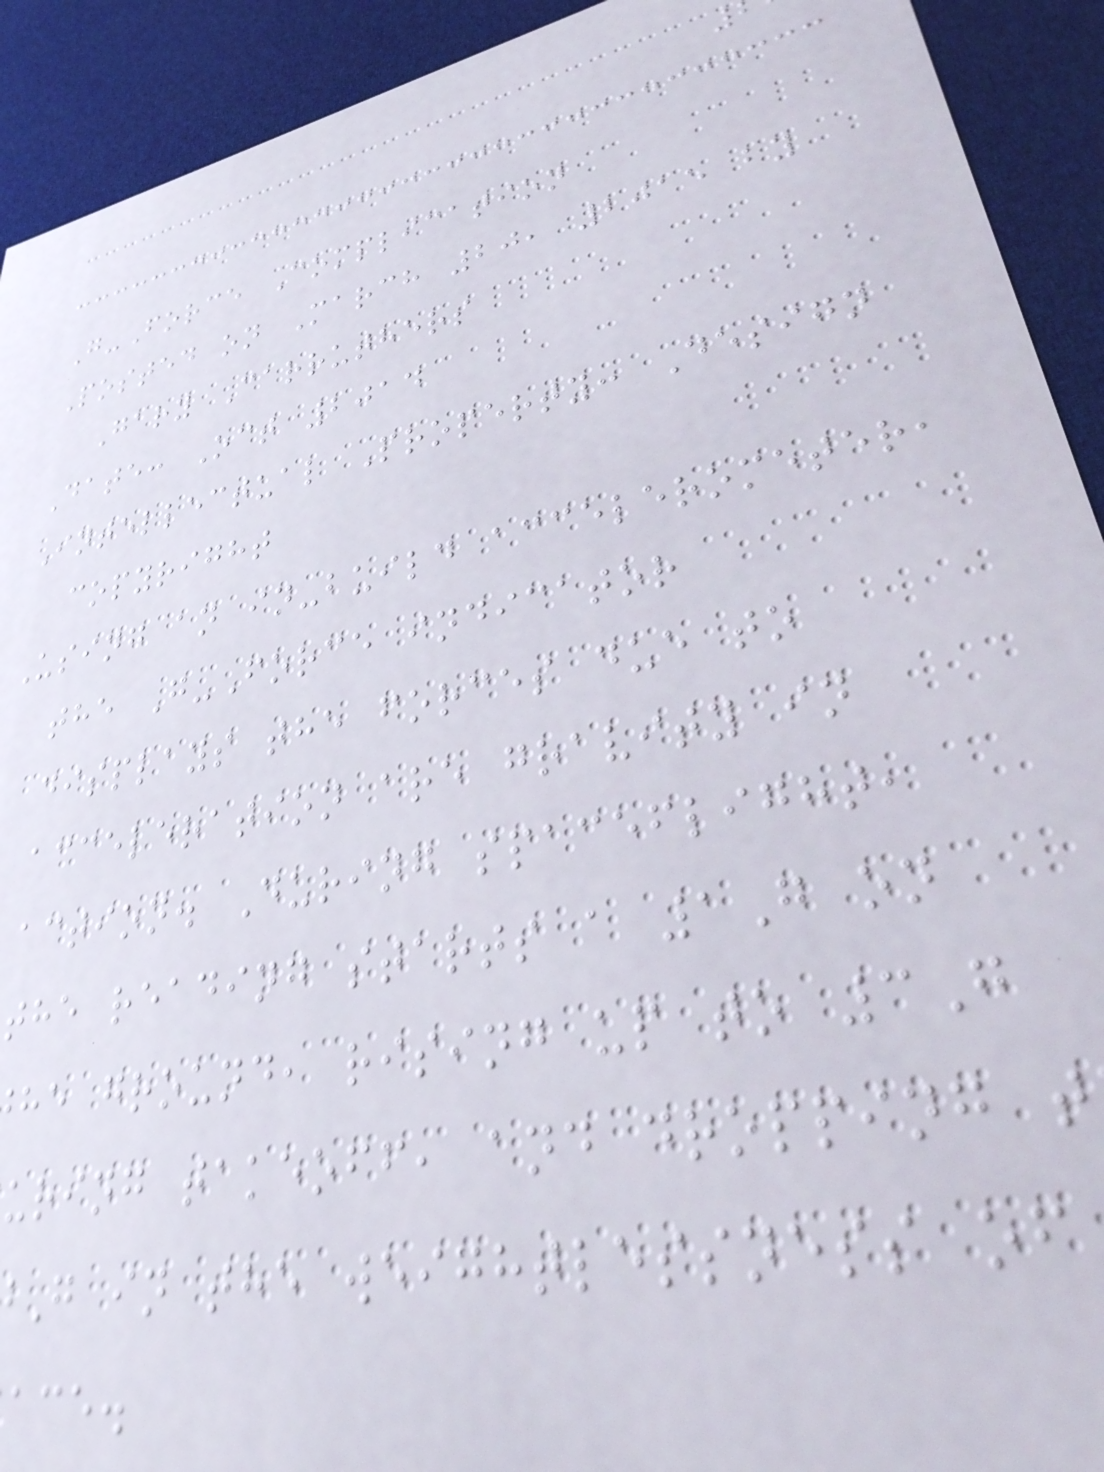G-Force Complication
Posted on March 20, 2015 by
Gary Carruthers
Date: Oct 2014
Intellectual Property: Design
copyright
Using an in-build accelerometer,
the G-Force indicator
displays the forces due to
acceleration are gravity in
action. During spaceflight,
the reading starts a 1G on
he ground, rising up to 3G
uring takeoff, and dropping t
G in the weightlessness of
ace.
